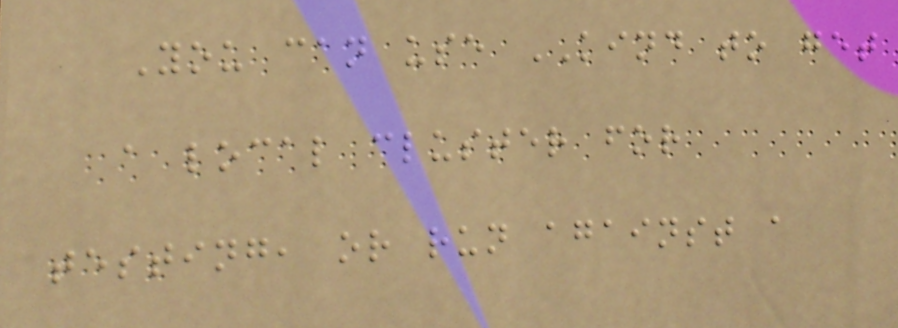You can use KIND to get
a local cluster for
testing, or run against a
